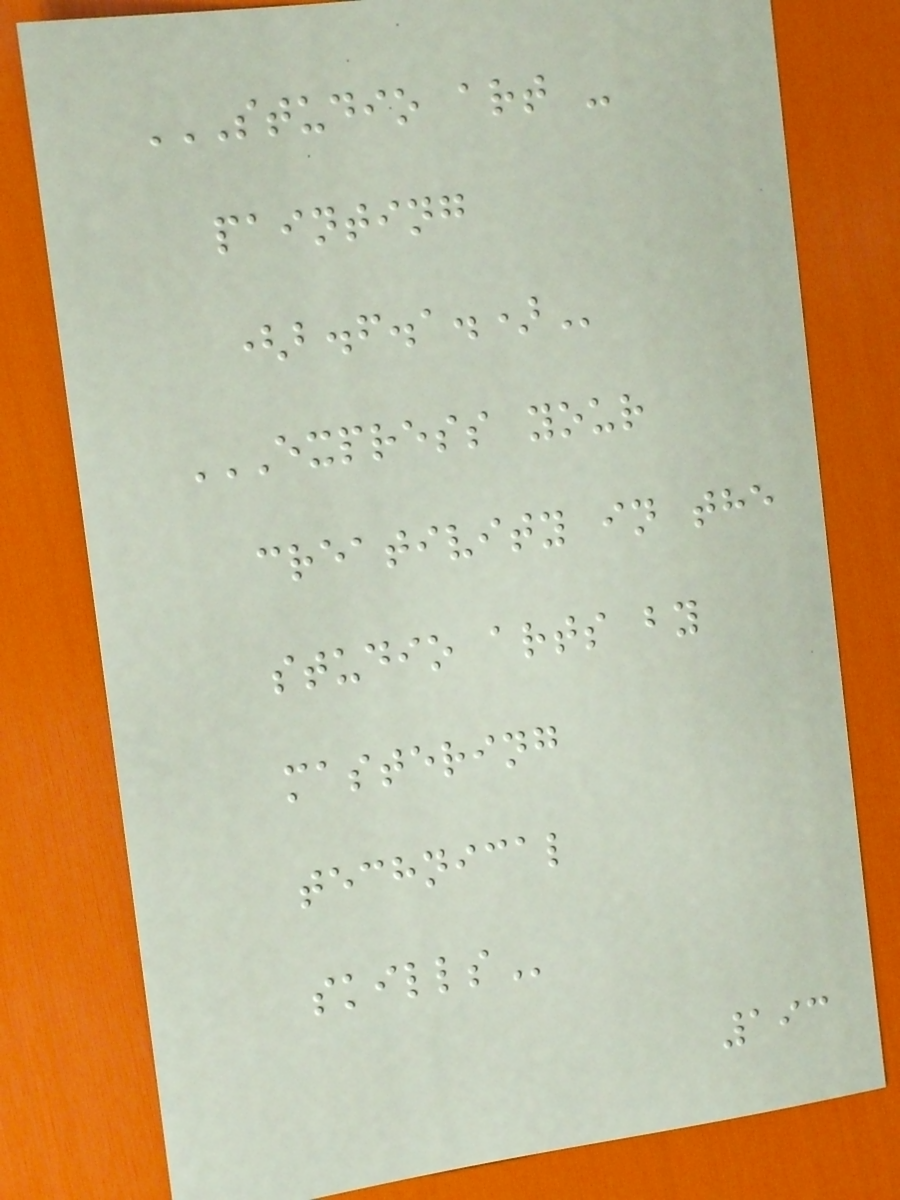STUDIO ART -
PAINTING
(B.F.A.)
EXPRESS YOUR
CREATIVITY IN THE
STUDIO ARTS BY
MASTERING
TECHNICAL
SKILLS
193
